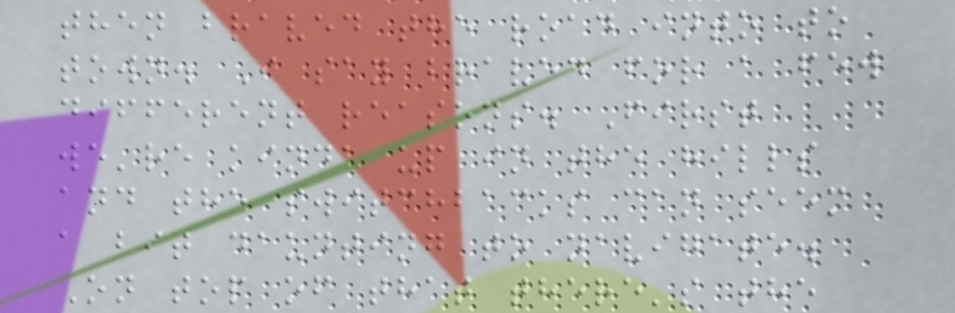then braved the road into to
town. I say braved for a few
different reasons. First
we're kinda up in the hills
and the switchbacks can seem
a bit daunting to navigate.
On top of that there's the
